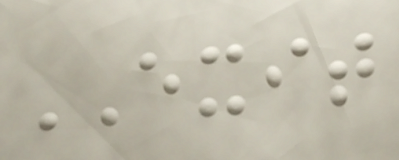EXIT
